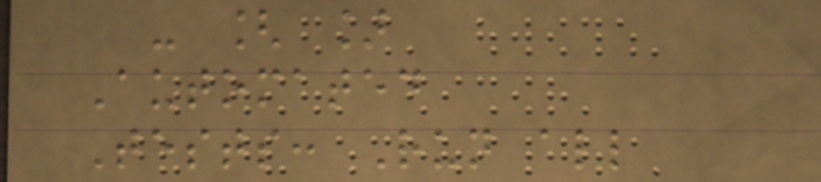- [ ]
Automated
Tests: Run all
